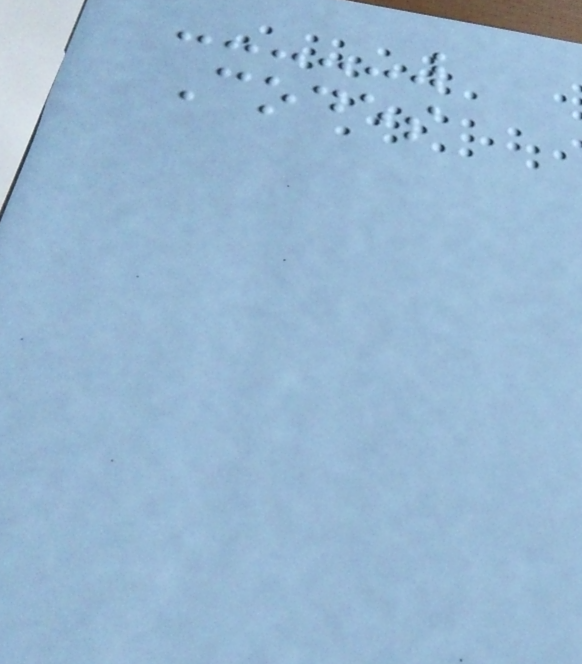Codes
